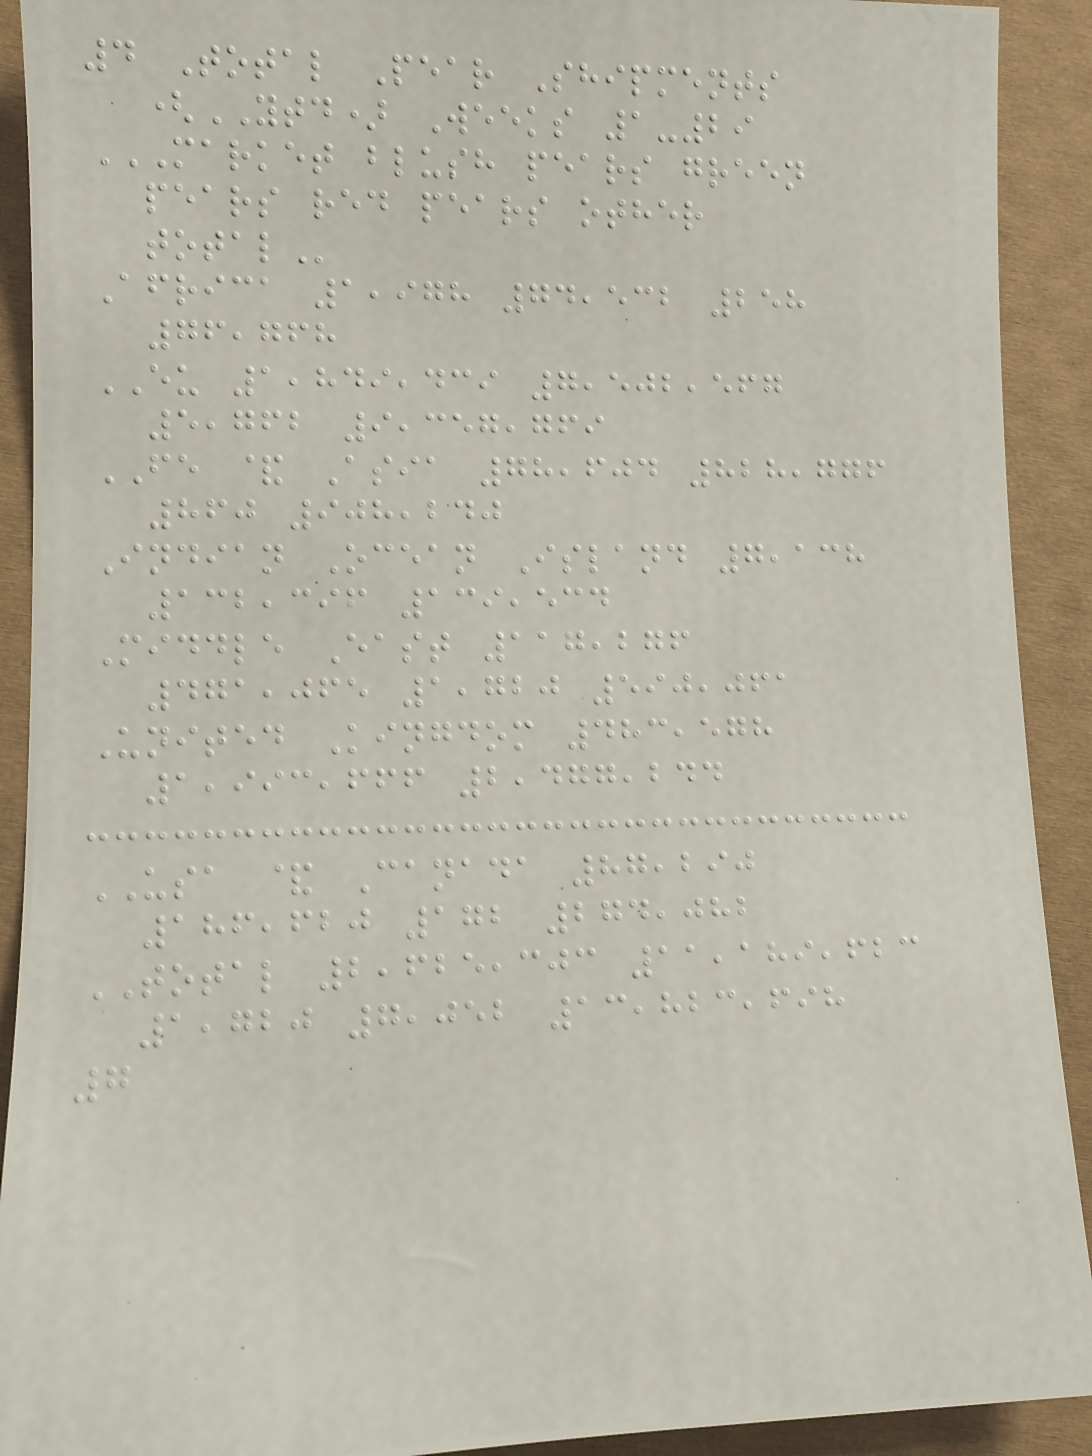4 Total Pear Shipments
(YTD) Weeks 1-29
MARKET BLUSH PEARS GREEN
PEARS RED PEARS OTHER
TOTAL
Africa 1,978 74,532 258
76,768
EU 1,849,439 7,502,567
5,762 9,357,769
FE & Asia 78,604 828,776
860 908,240
Indian Ocean Island 7,138
132,396 139,534
Middle East 117,276
471,065 1,720 590,061
United Kingdom 483,578
1,993,666 2,477,244
USA & Canada 87,290
186,620 172 274,082
TOTAL 2,625,303 11,189,623
1,720 7,052 13,823,698
7
